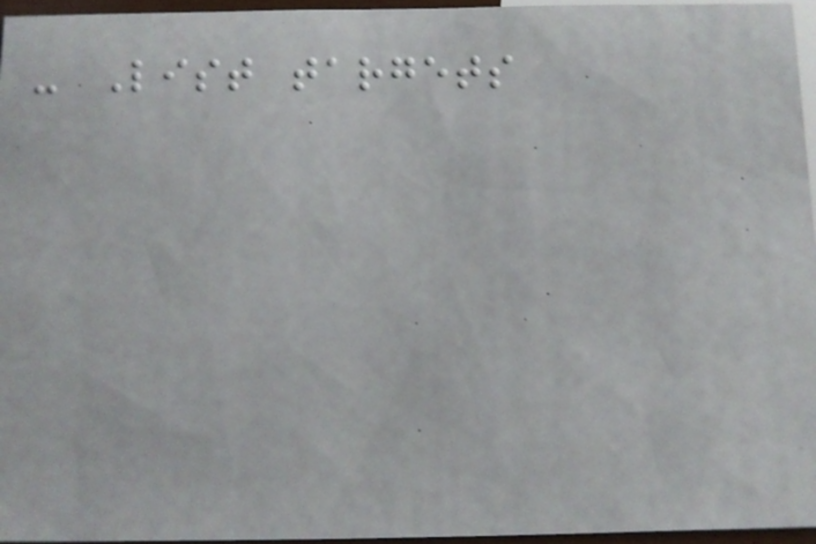- List targets
